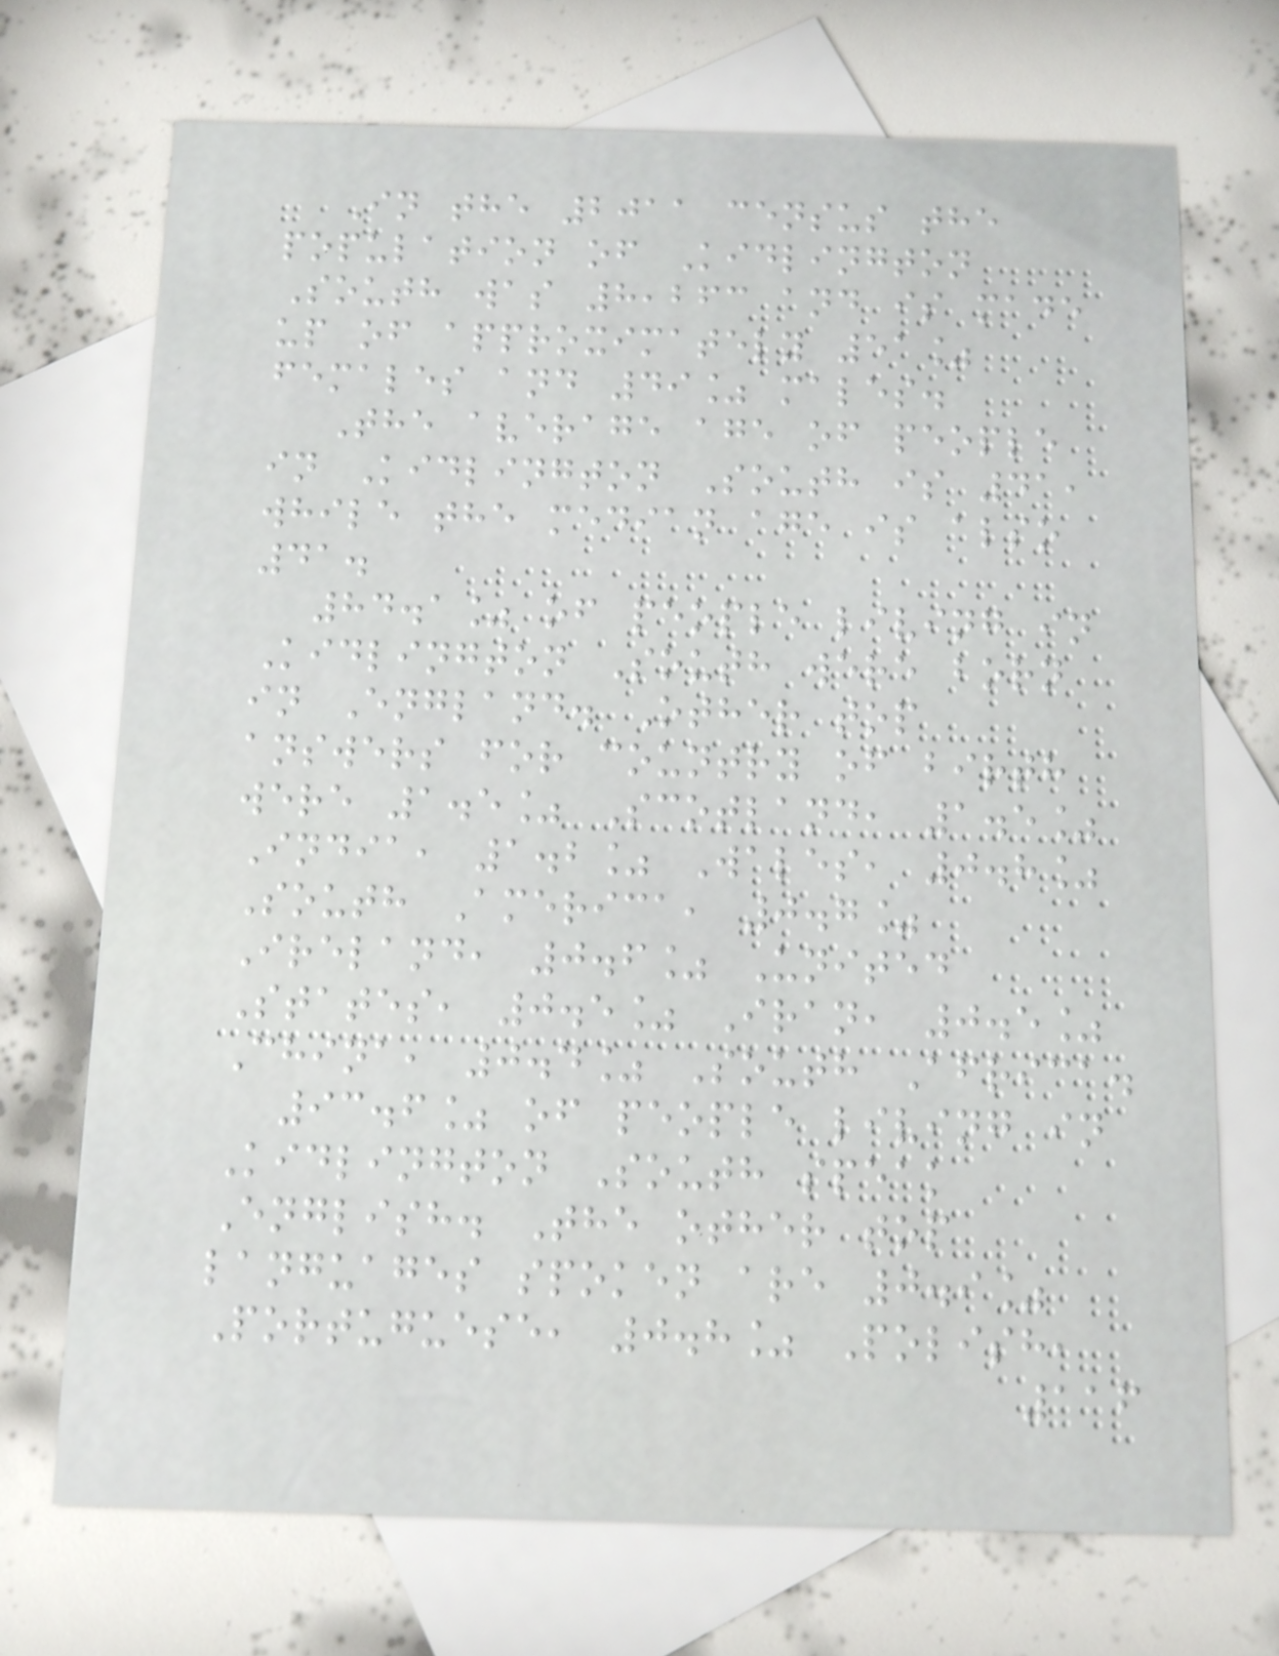In the 2011 census the
population of Kidlington
South was 8,263 and is made
up of approximately 51%
females and 49% males.
The average age of people
in Kidlington South is 41,
while the median age is also
41.
84.1% of people living in
Kidlington South were born
in England. Other top
answers for country of birth
were 1.5% Scotland, 1.5%
India, 1.2% Wales, 0.8%
South America, 0.7%
Ireland, 0.6% United
States, 0.5% Iran, 0.5%
China, 0.4% South Africa.
93.6% of people living in
Kidlington South speak
English. The other top
languages spoken are 0.9%
Portuguese, 0.8% Polish,
116
